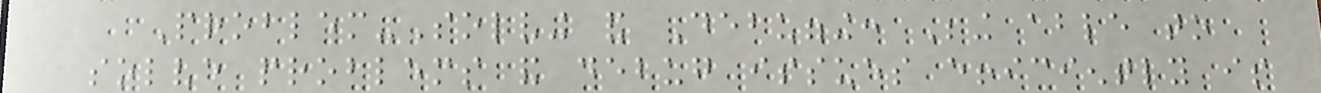Problem-Solving and Debugging: Being able to
solve problems and debug issues efficiently is
